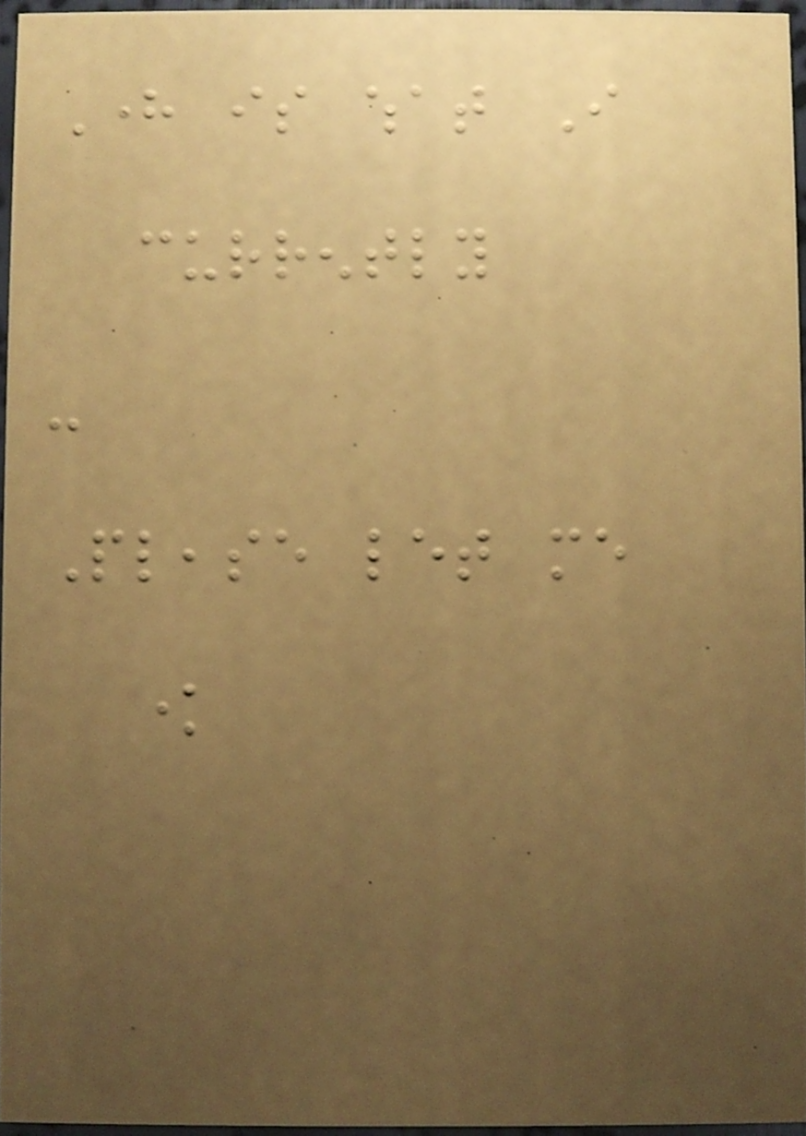Here is what I
currently
-
Please let me
know
